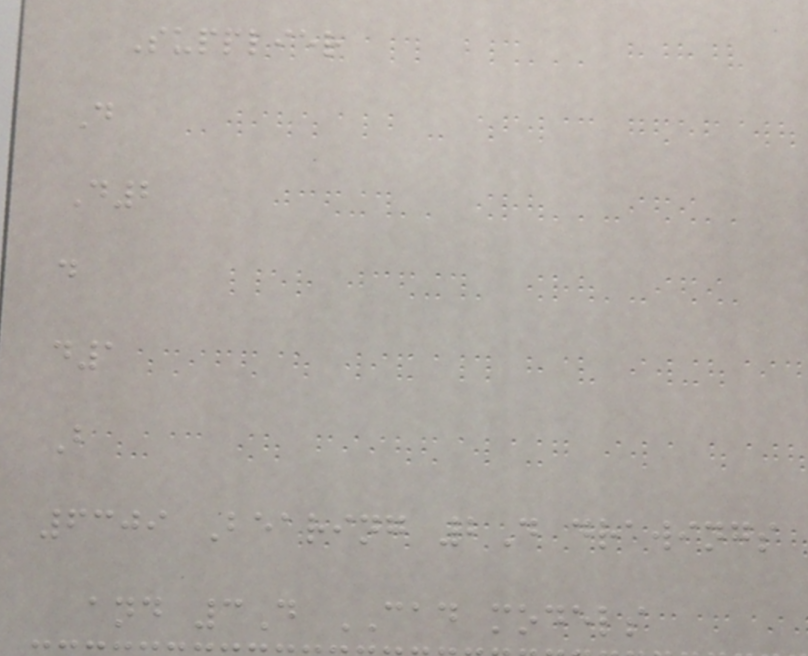Supplier
D
D2
d
d1
B
6309 Bearing 2D drawings
and 3D CAD models
